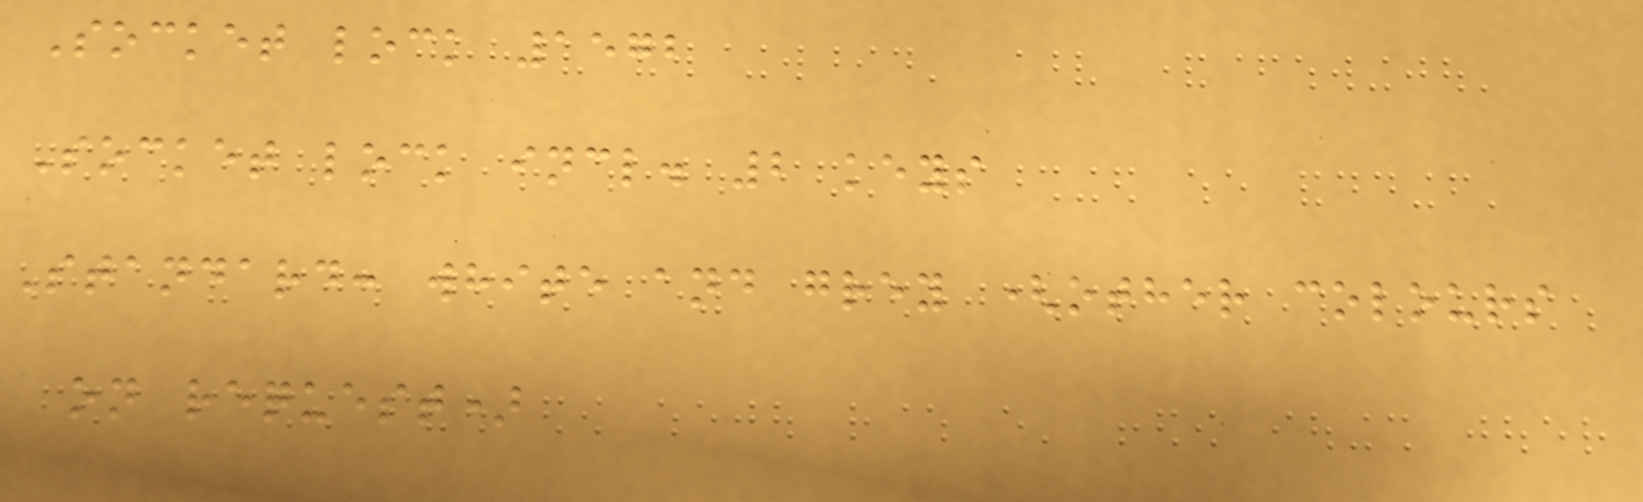Socket lock 1572
Socket lock incl. 2 keys
Standard: white and grey (other colours
on request)
